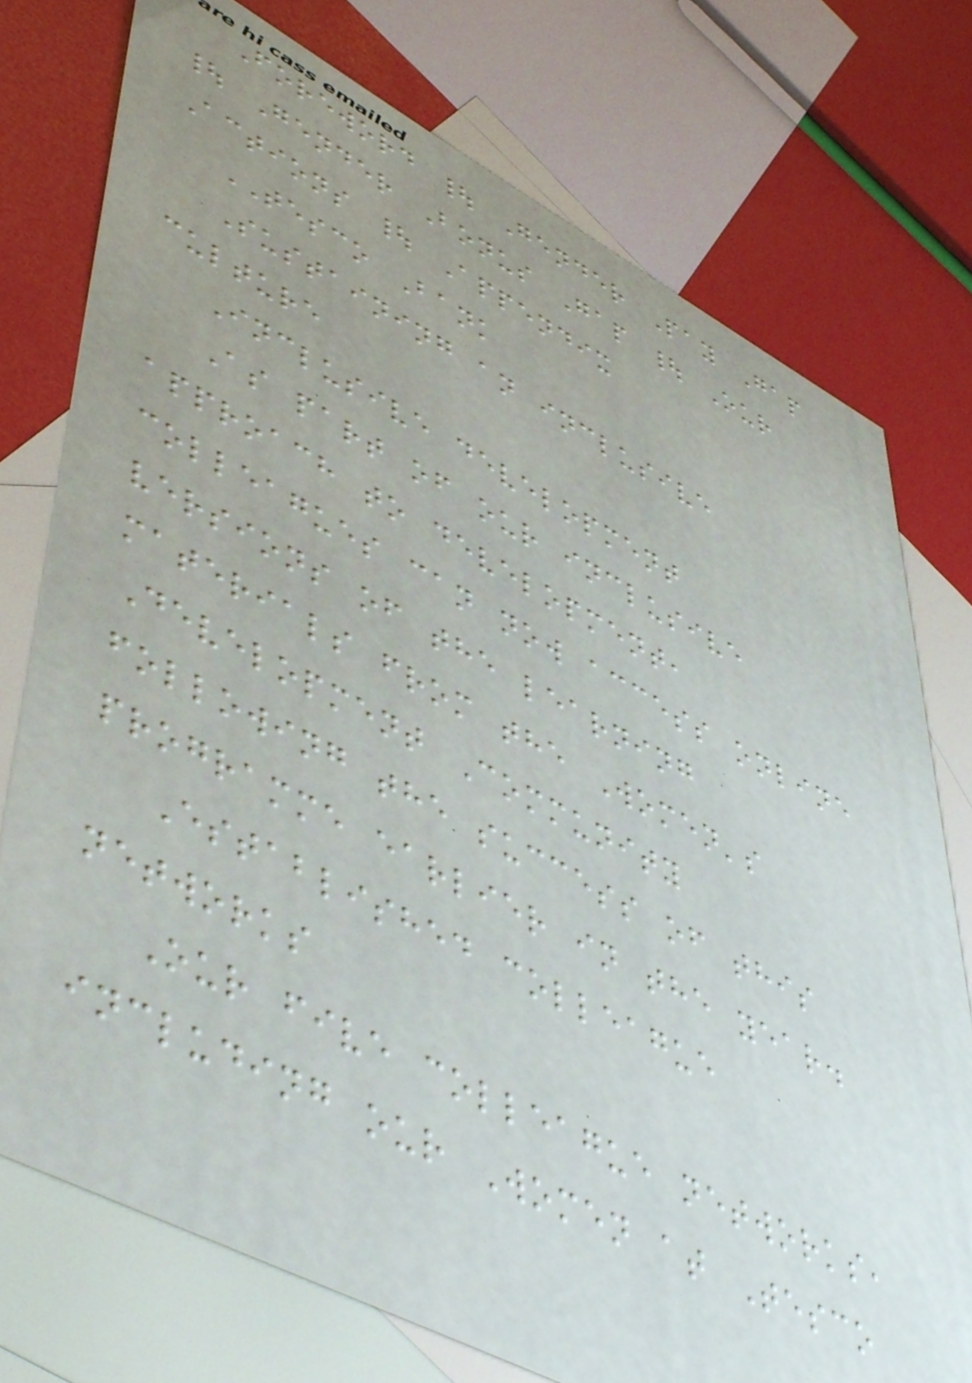Foreword | Gender Pay Gap
| Gender Bonus Gap | Our
Actions | Appendix
TESCO Bank
Sustaining an inclusive
culture
Inclusive development
As part of our inclusive
approach to development,
colleagues can now access online
versions of the learning
materials from the Women's
Development Community
following the success of this
programme earlier in the year.
Established colleague
networks
Our five colleague networks,
including our Women at Tesco
